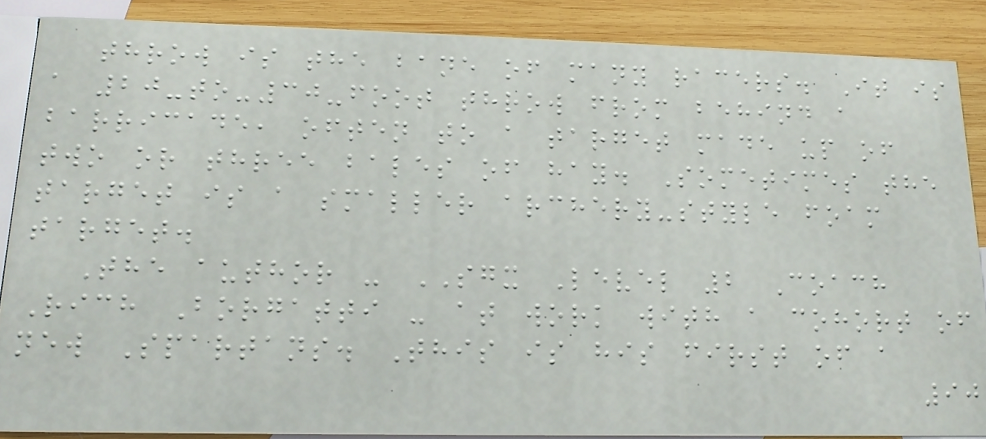throw is the bane of many racers. It is
a 20-to-30-foot throw from behind a
barricade, often to a target made up of
two or three bales of hay. Sometimes the
target is a smaller archery-style foam
target.
The author - SGX Level 2 Coach
Rich Borgatti - at work with a cohort of
new Spartans. This is his first of a
90
